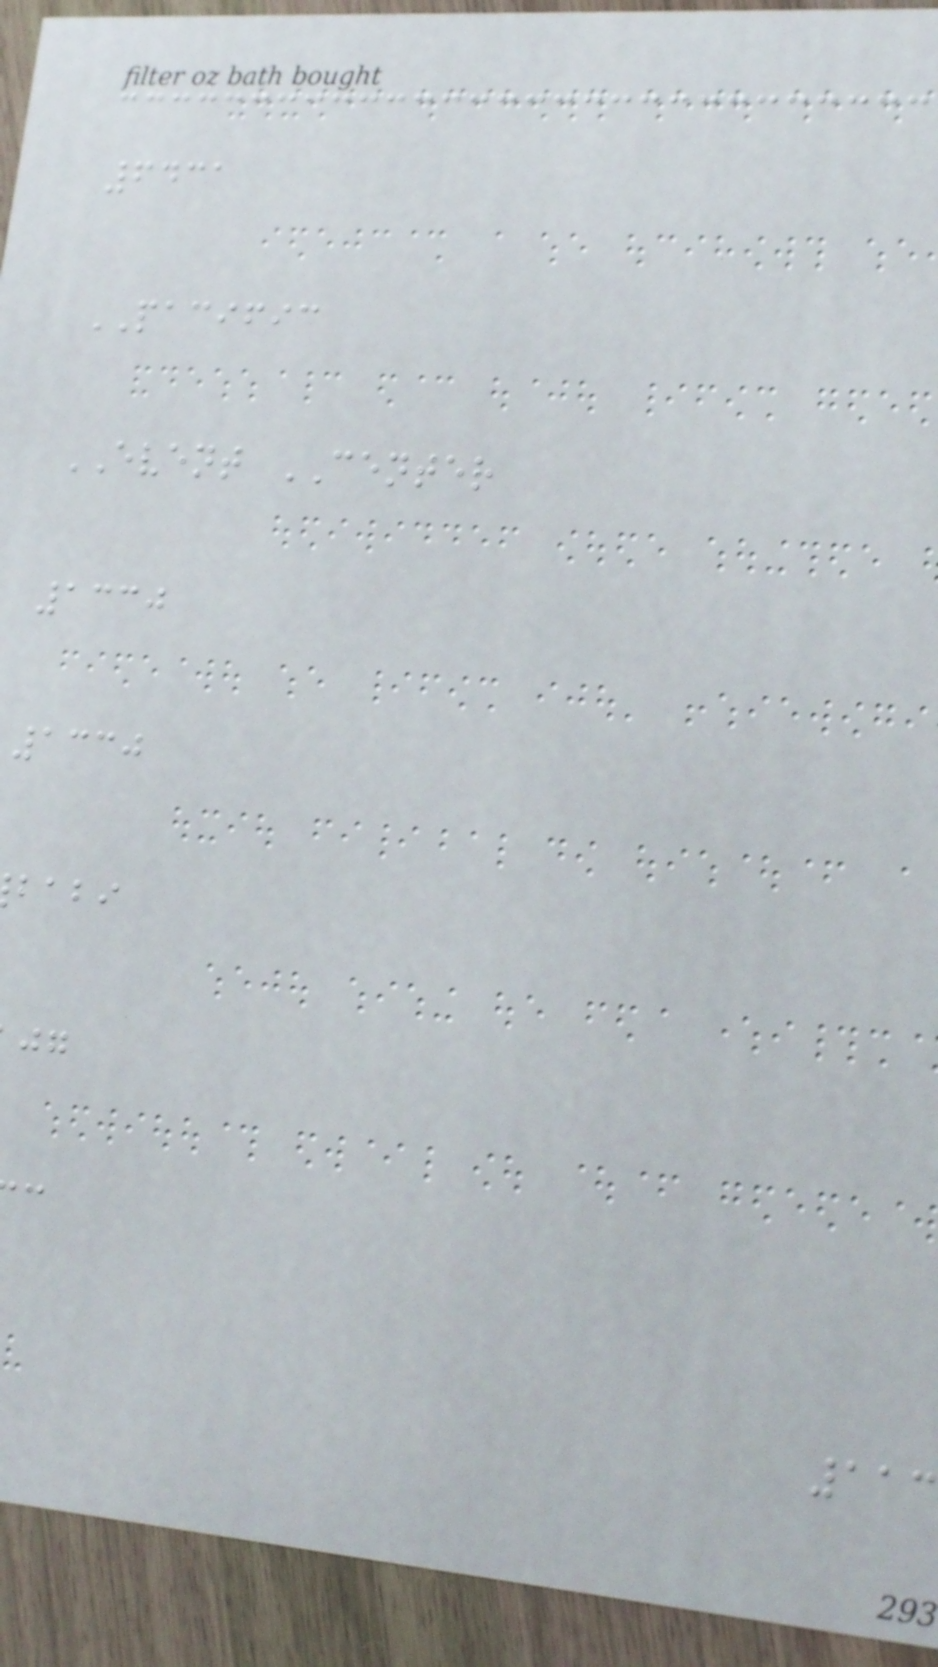6431
PACIFIC
EVENT CENTER
1330
1330
babi
113
